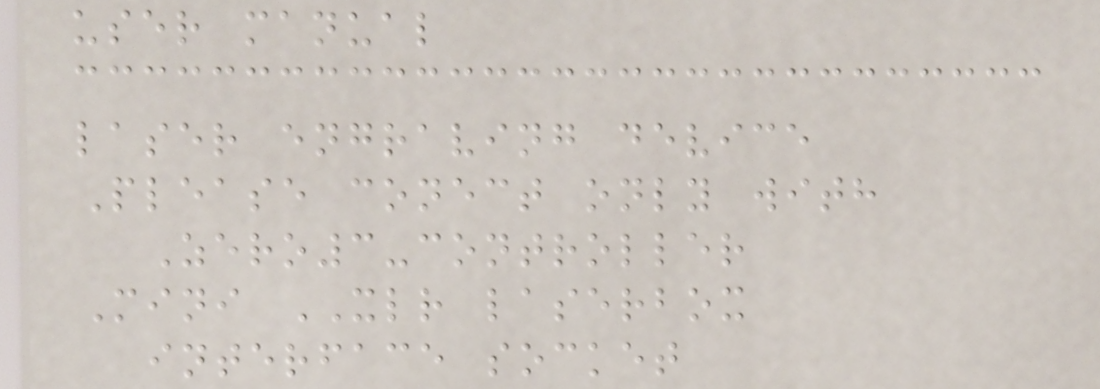user manual
laser engraving device
Please conect only with
Zero3-controller
Mini XLR laserbox
interface socket
